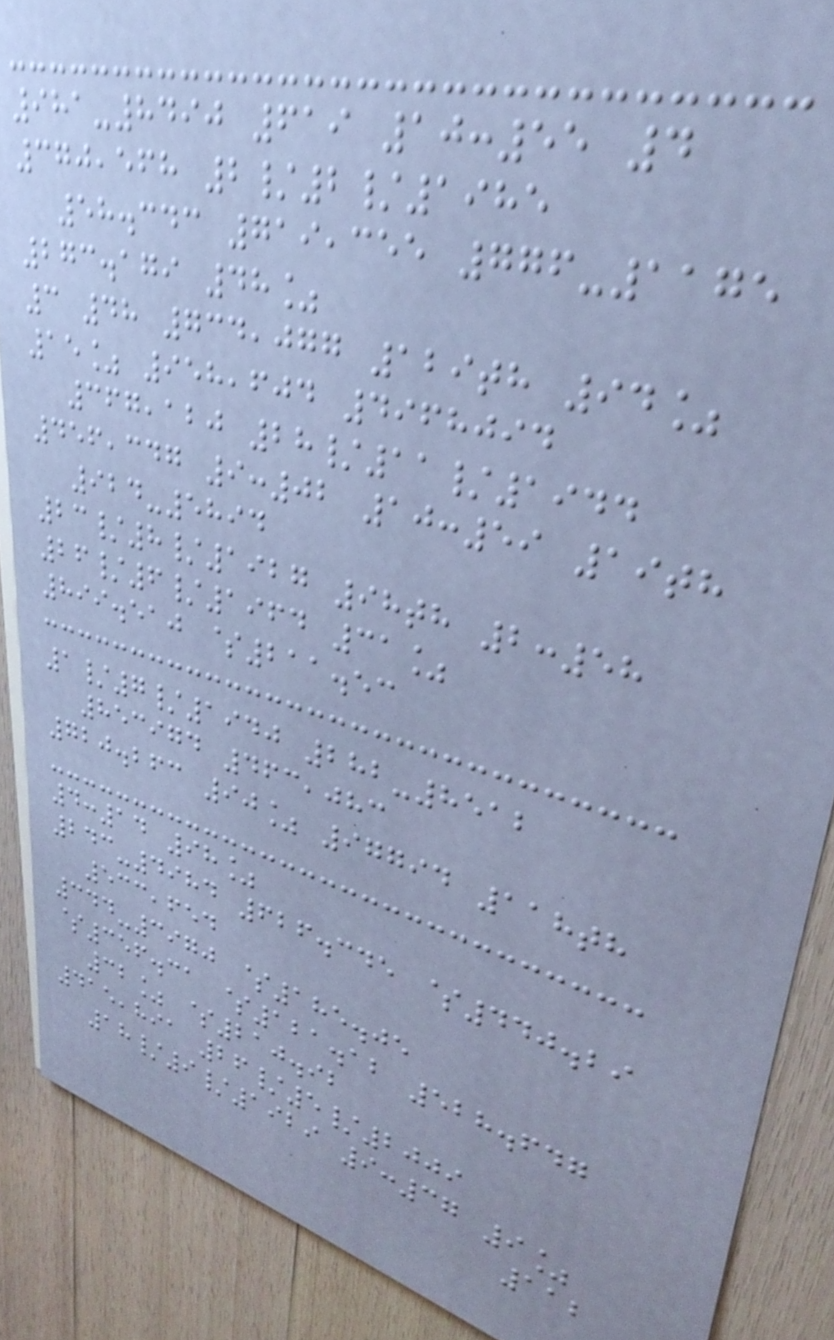981-8490 619 10:55 4
370,568 2/2/1985
58.343 719,355 776-1175
273.179 48%
3 48 734,077 129th 94%
15% 958,604 4968094
367,120 28/11/1944
456,347 9:02 10:59 19th
924-5894
23/8/1927 98th 2:58
26/6/1964 31%
899.510 $211.53
1/7/1940 282-8512
853974 463,083
720.263 90% 97794 118th
4:14 98%
243-4984 626.345 $440.29
533,654
344-3970 $185.05
$356.31 $121.12 528.647
32% $210.92
415,891 26/5/2009
18/9/1929 9:37 9%
112
